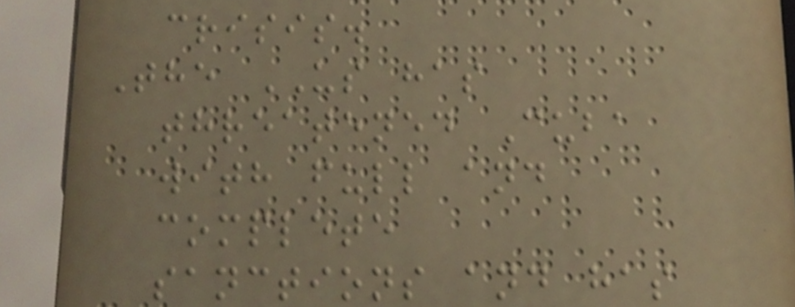crisis.
The US has
threatened Cuba
with full and
complete
sanctions and has
